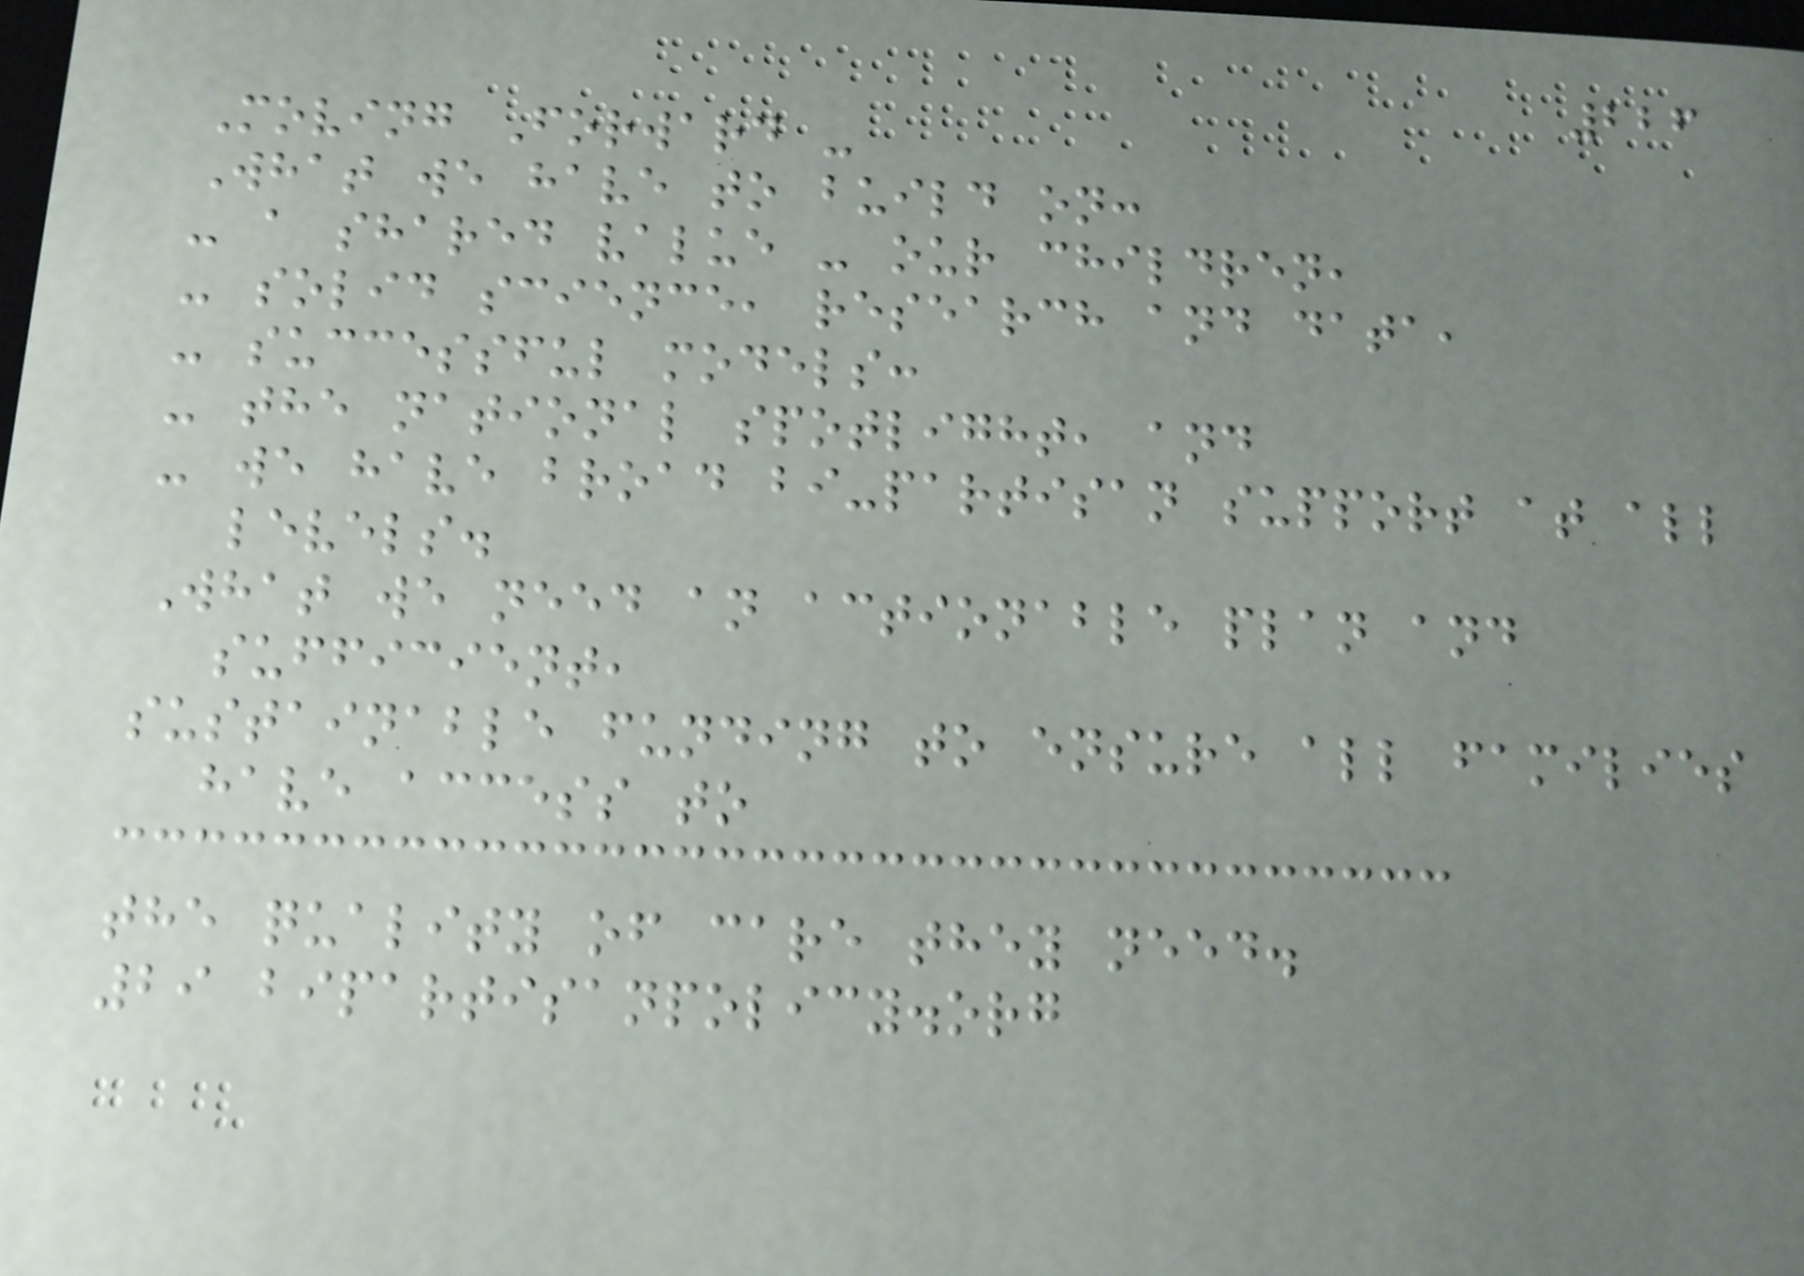226
Moving Forward -
What we have to build on:
- a shared value - our children,
- solid science, research and data,
- successful models:
- the national spotlight, and
- we have broad bi-partisan support at all
levels.
What we need an actionable plan and
sufficient,
sustainable funding to ensure all families
have access to
the quality of care they need.
29 bipartisanpolicy.org
